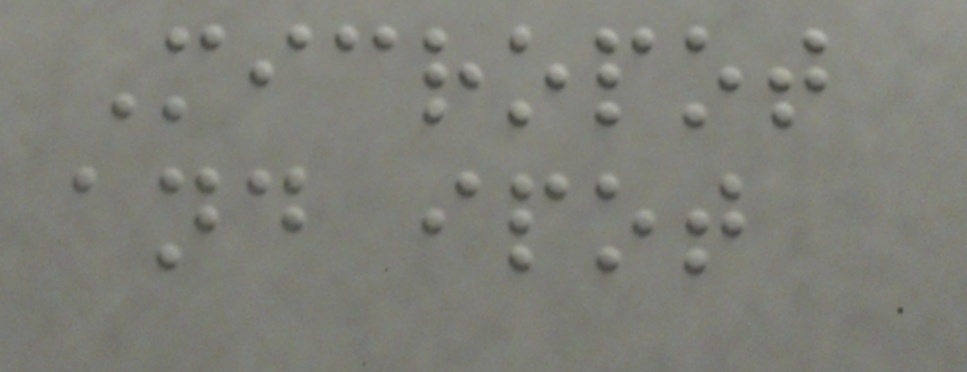Micropot
and ipot
